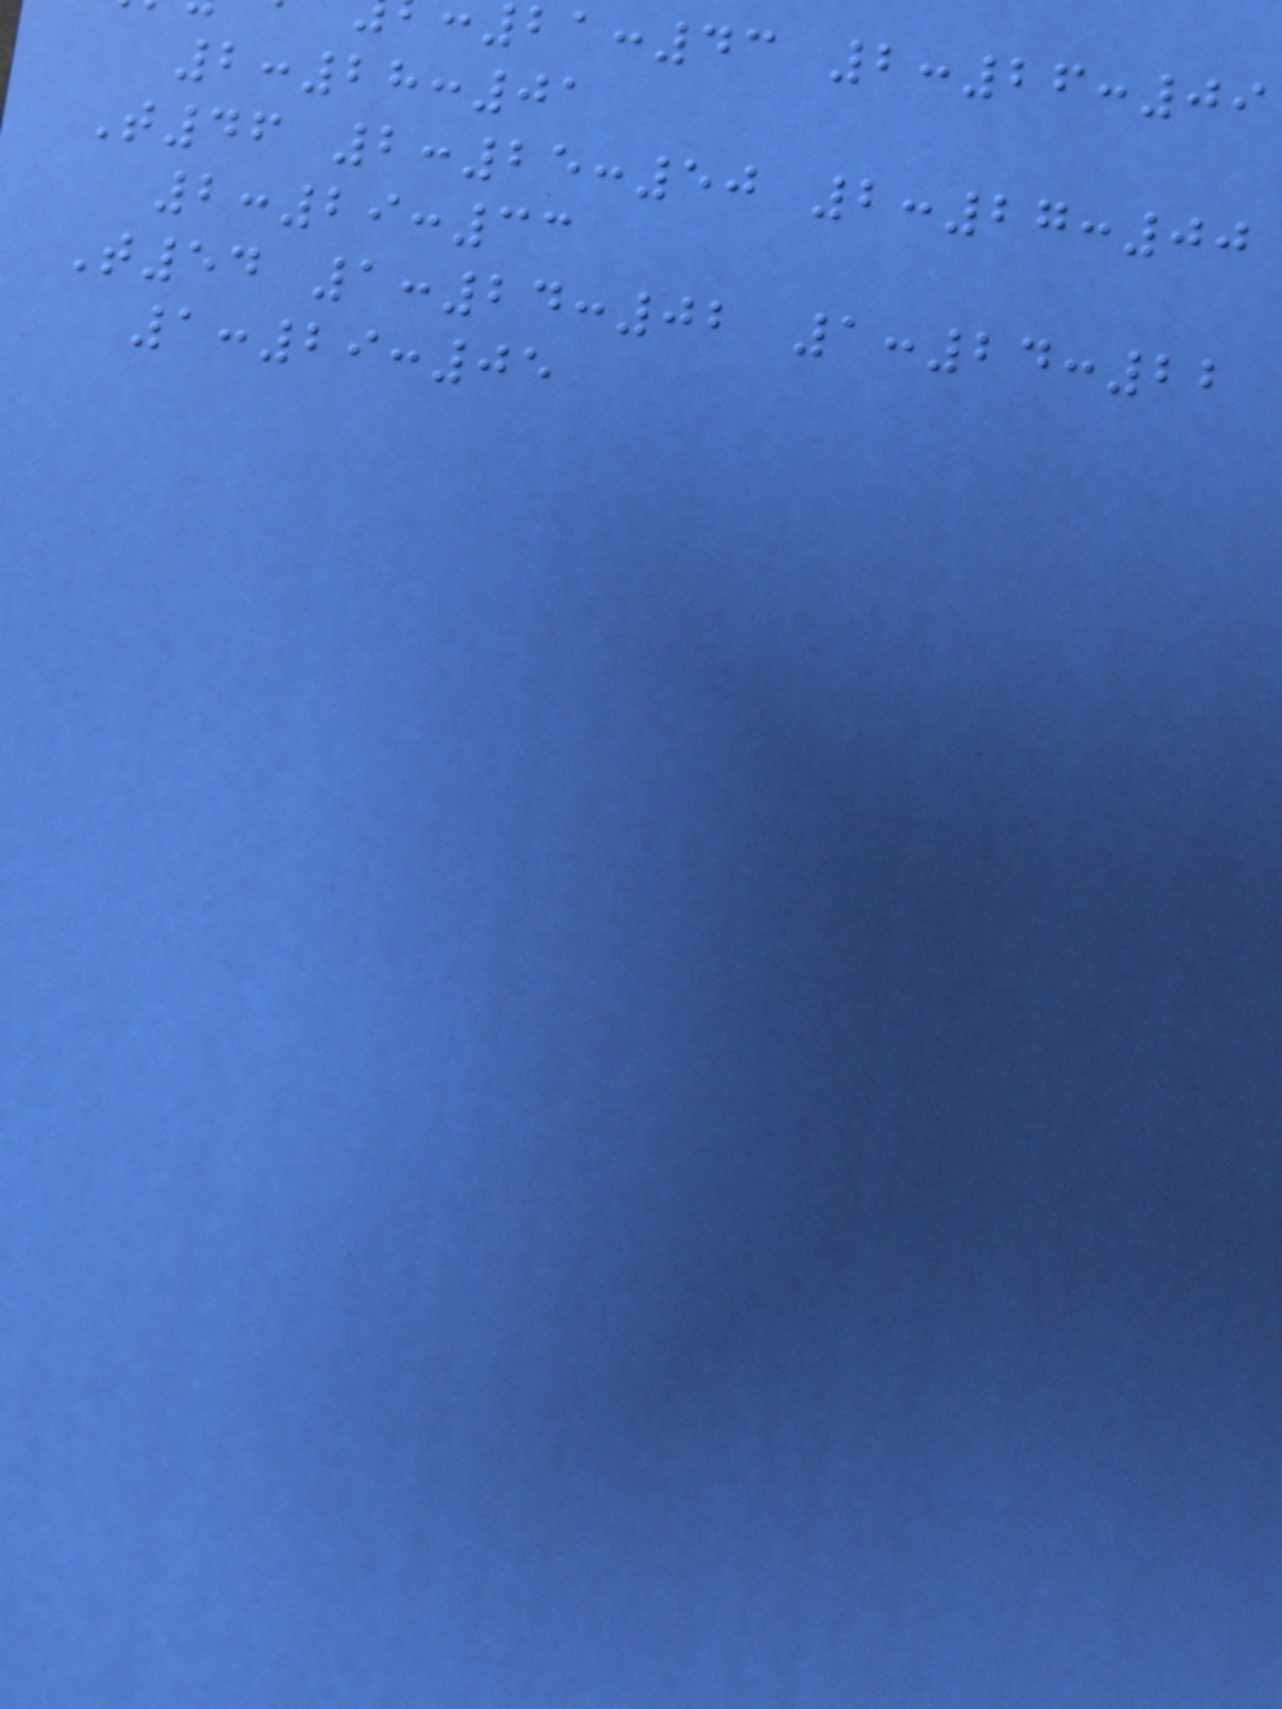21:43 2:26:09
2:28:01
T46 2:25:50 2:27:00
2:29:33
T54 1:24:02 1:24:22
1:29:05
